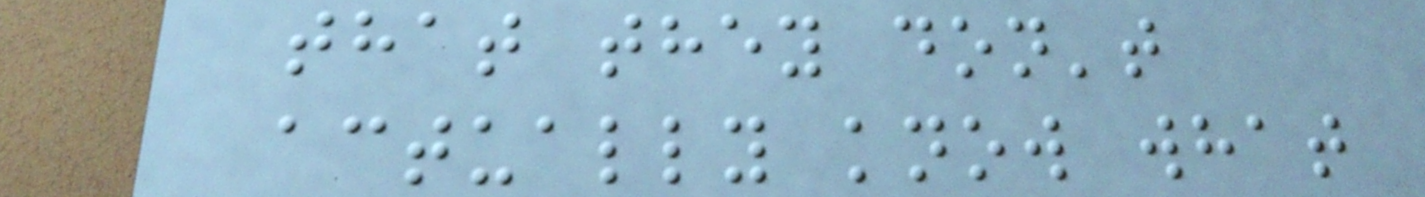that they don't
actually know what
